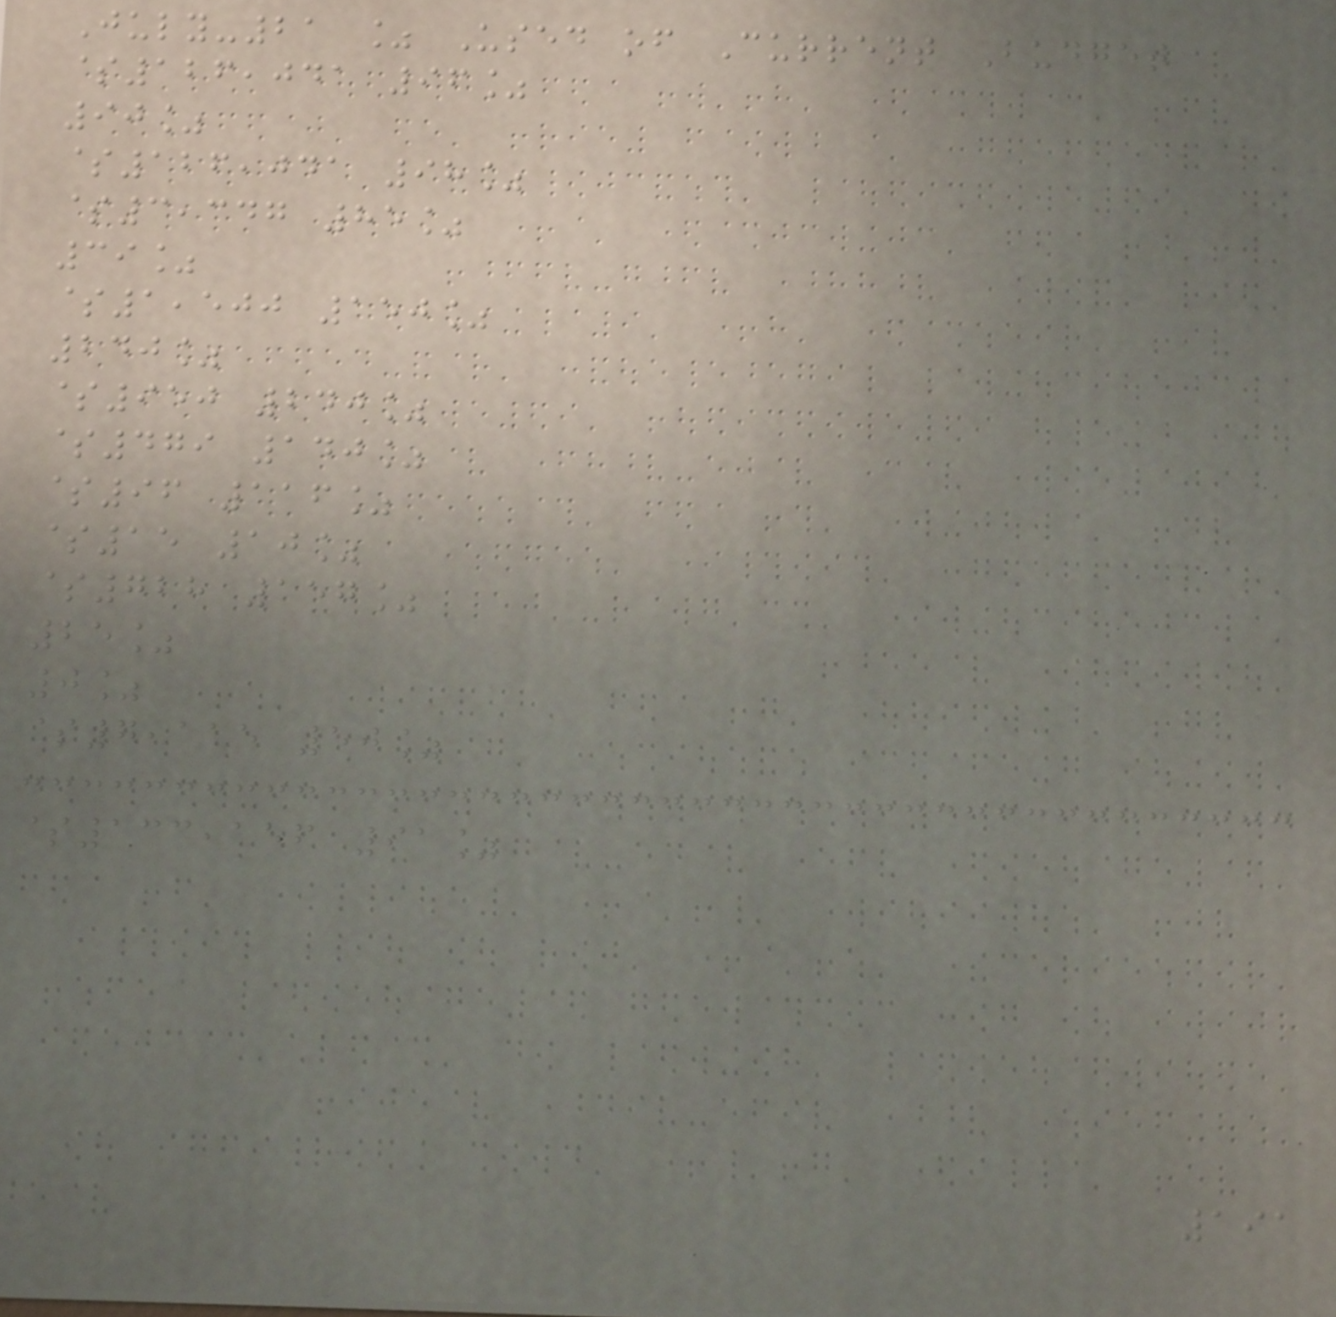July-21 % Used of Current Budget
$126,041 96%
90%
$126,041 98%
$3,347 85%
39%
$1,500 150%
240%
$950 240%
$479 140%
$96 116%
$15 10%
$728 157%
25%
0%
$7,115 50%
$133,156 91%
191
